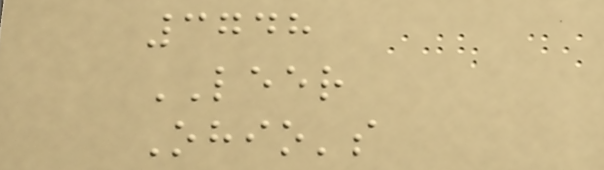3748
LEER
Ohio's
